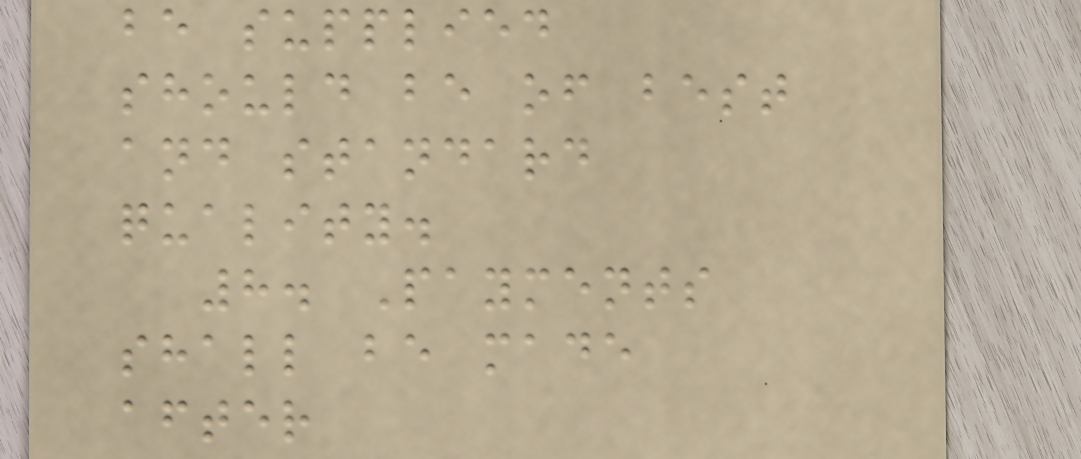be supplied
should be of best
and standard
quality.
8. Payments
shall be made
after
